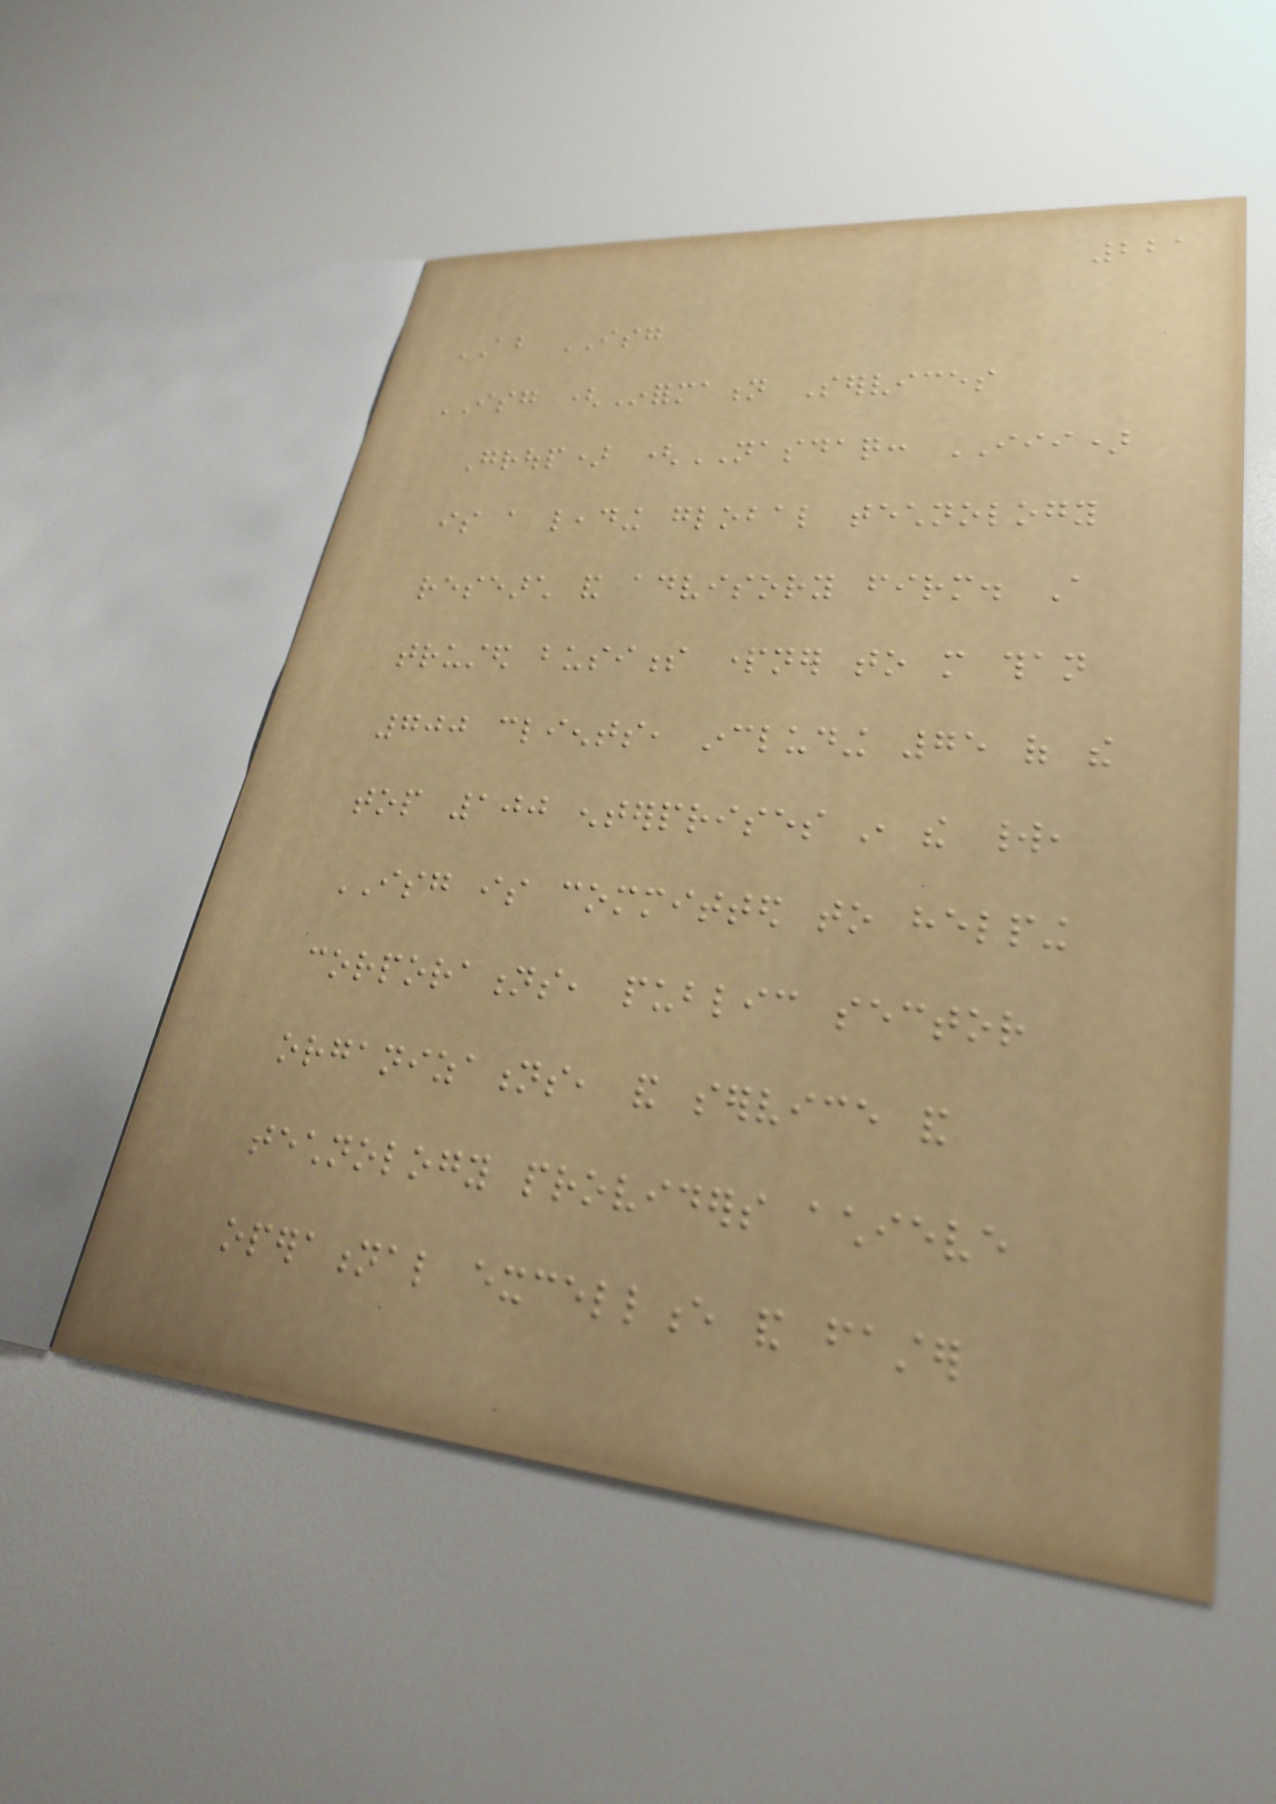221
ABOUT ISG
ISG (Information Services
Group) (NASDAQ: III)
is a leading global technology
research and advisory firm. A
trusted business partner to more than
700 clients, including 75 of the
top 100 enterprises in the world,
ISG is committed to helping
corporations, public sector
organizations, and service and
technology providers achieve
operational excellence and faster
